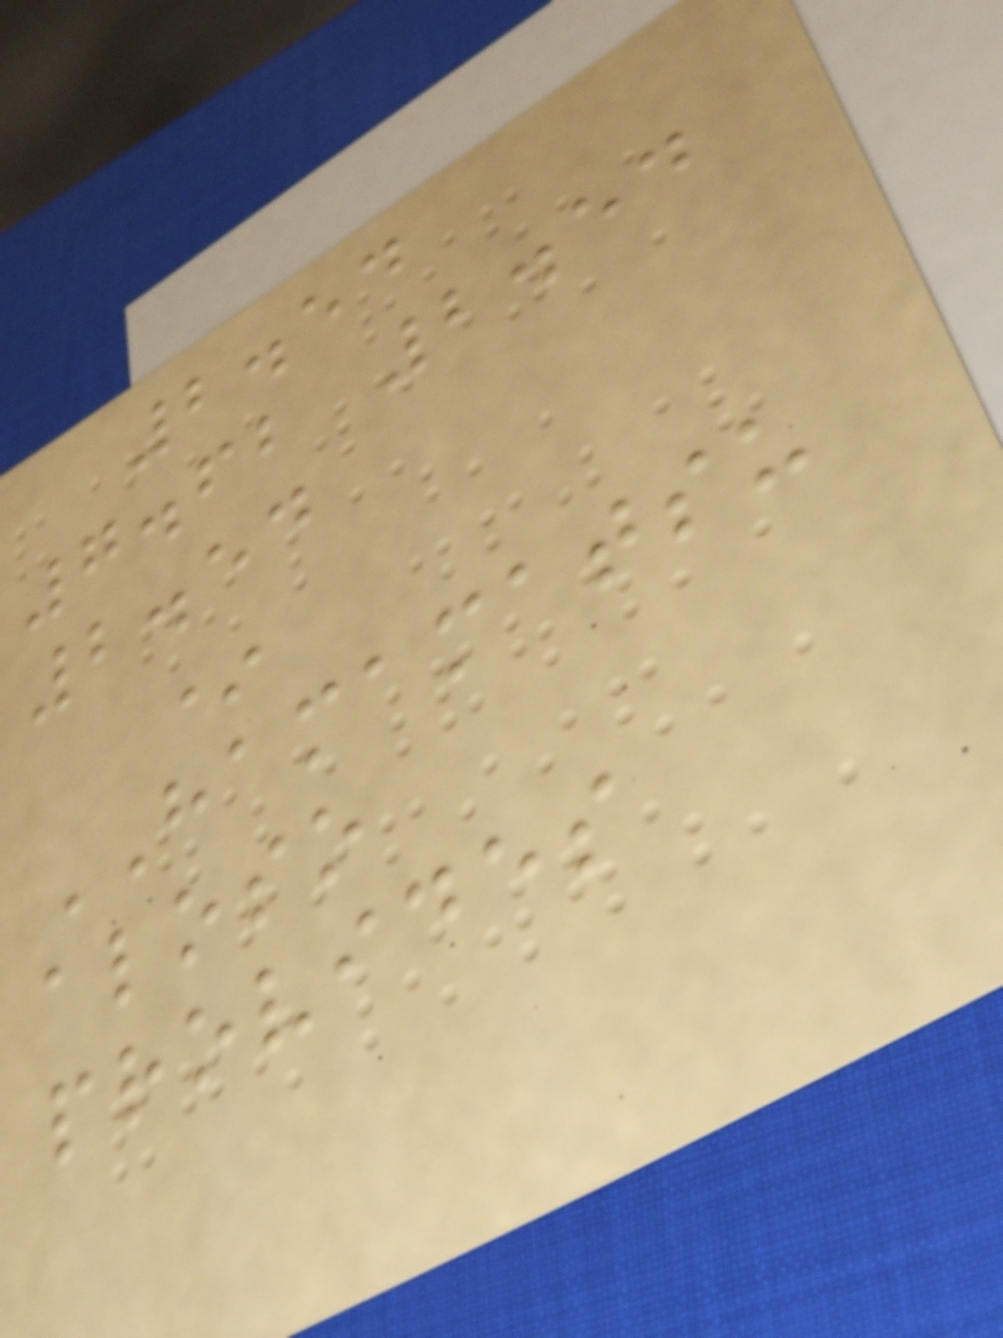2.54
7.62 2.54
2.54
*
HAMAMATSU
aloso
provides
